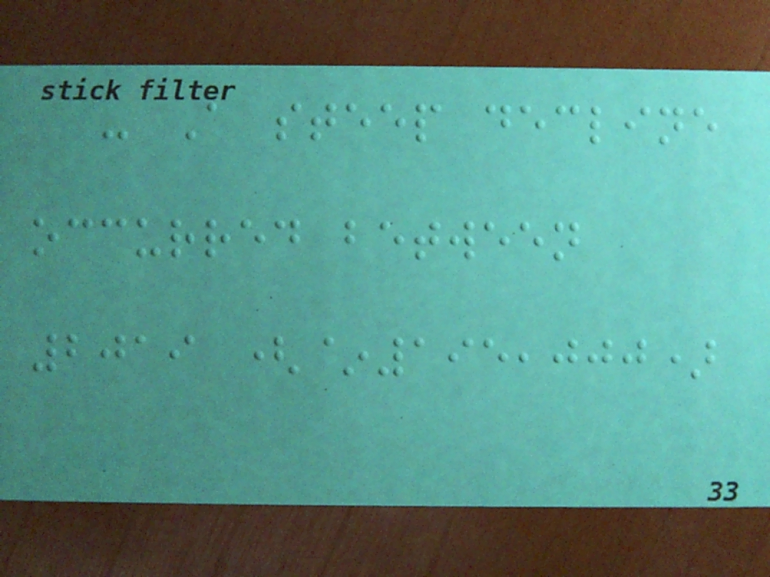- A steep decline
occurred between
2019 (~195,000)
